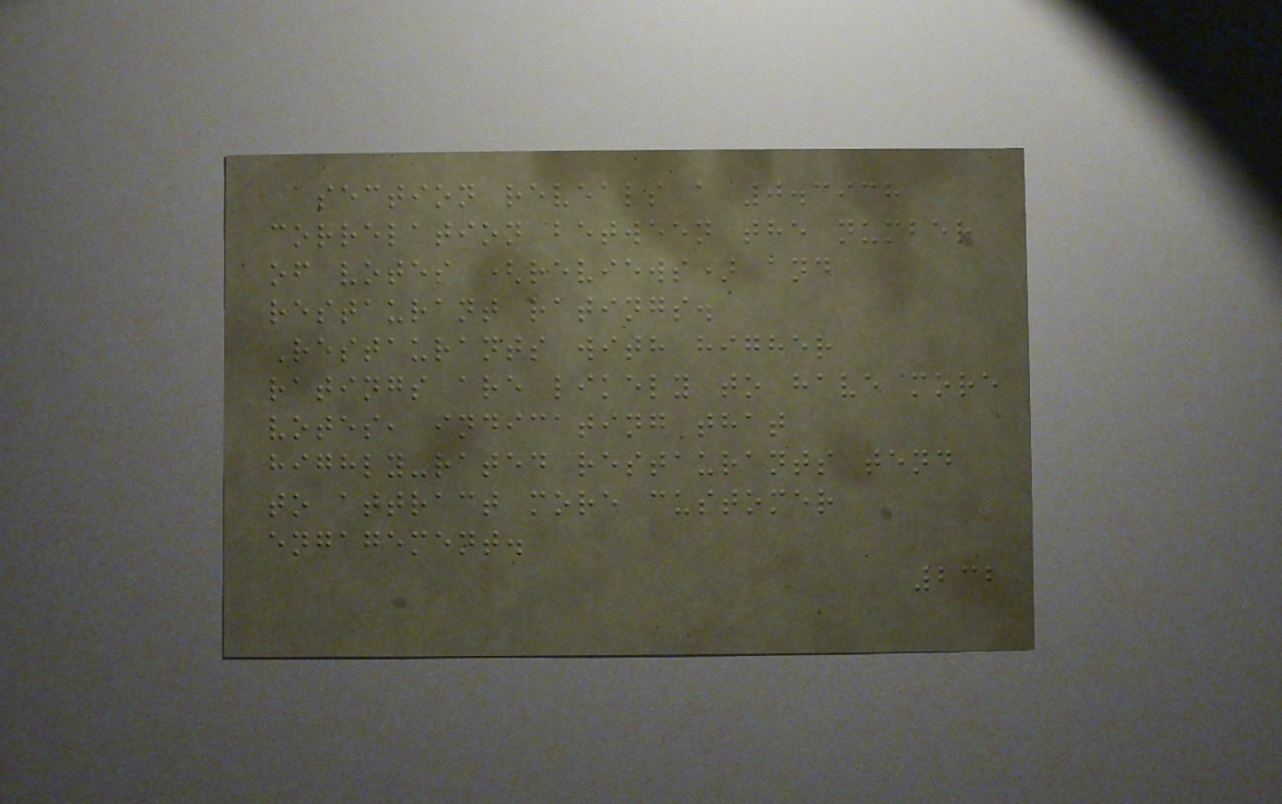section reveals a 0.3938
correlation between the number
of votes (reviews) and
restaurant ratings.
Restaurants with higher
ratings are likely to have more
votes, indicating that
highly-rated restaurants tend
to attract more customer
engagement.
232
